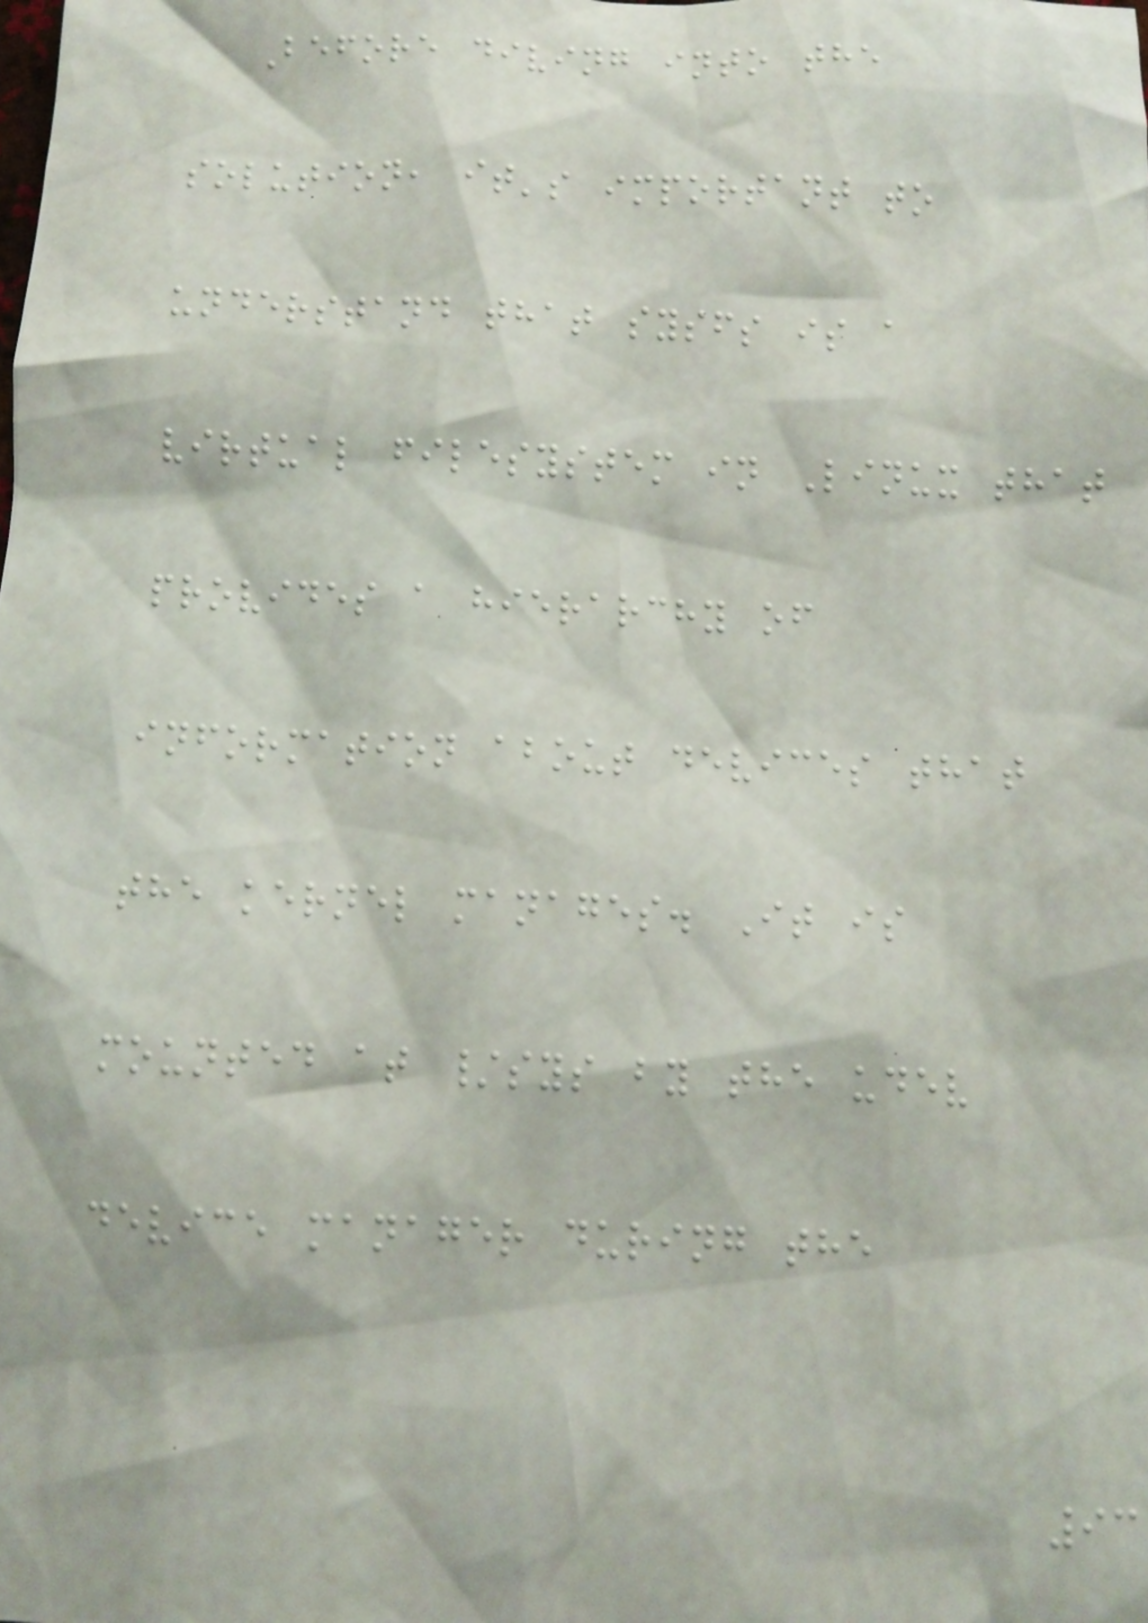Before diving into the
solution, it's important to
understand that sysfs is a
virtual filesystem in Linux that
provides a hierarchy of
information about devices that
the kernel manages. It is
mounted at /sys by the udev
device manager during the
93
